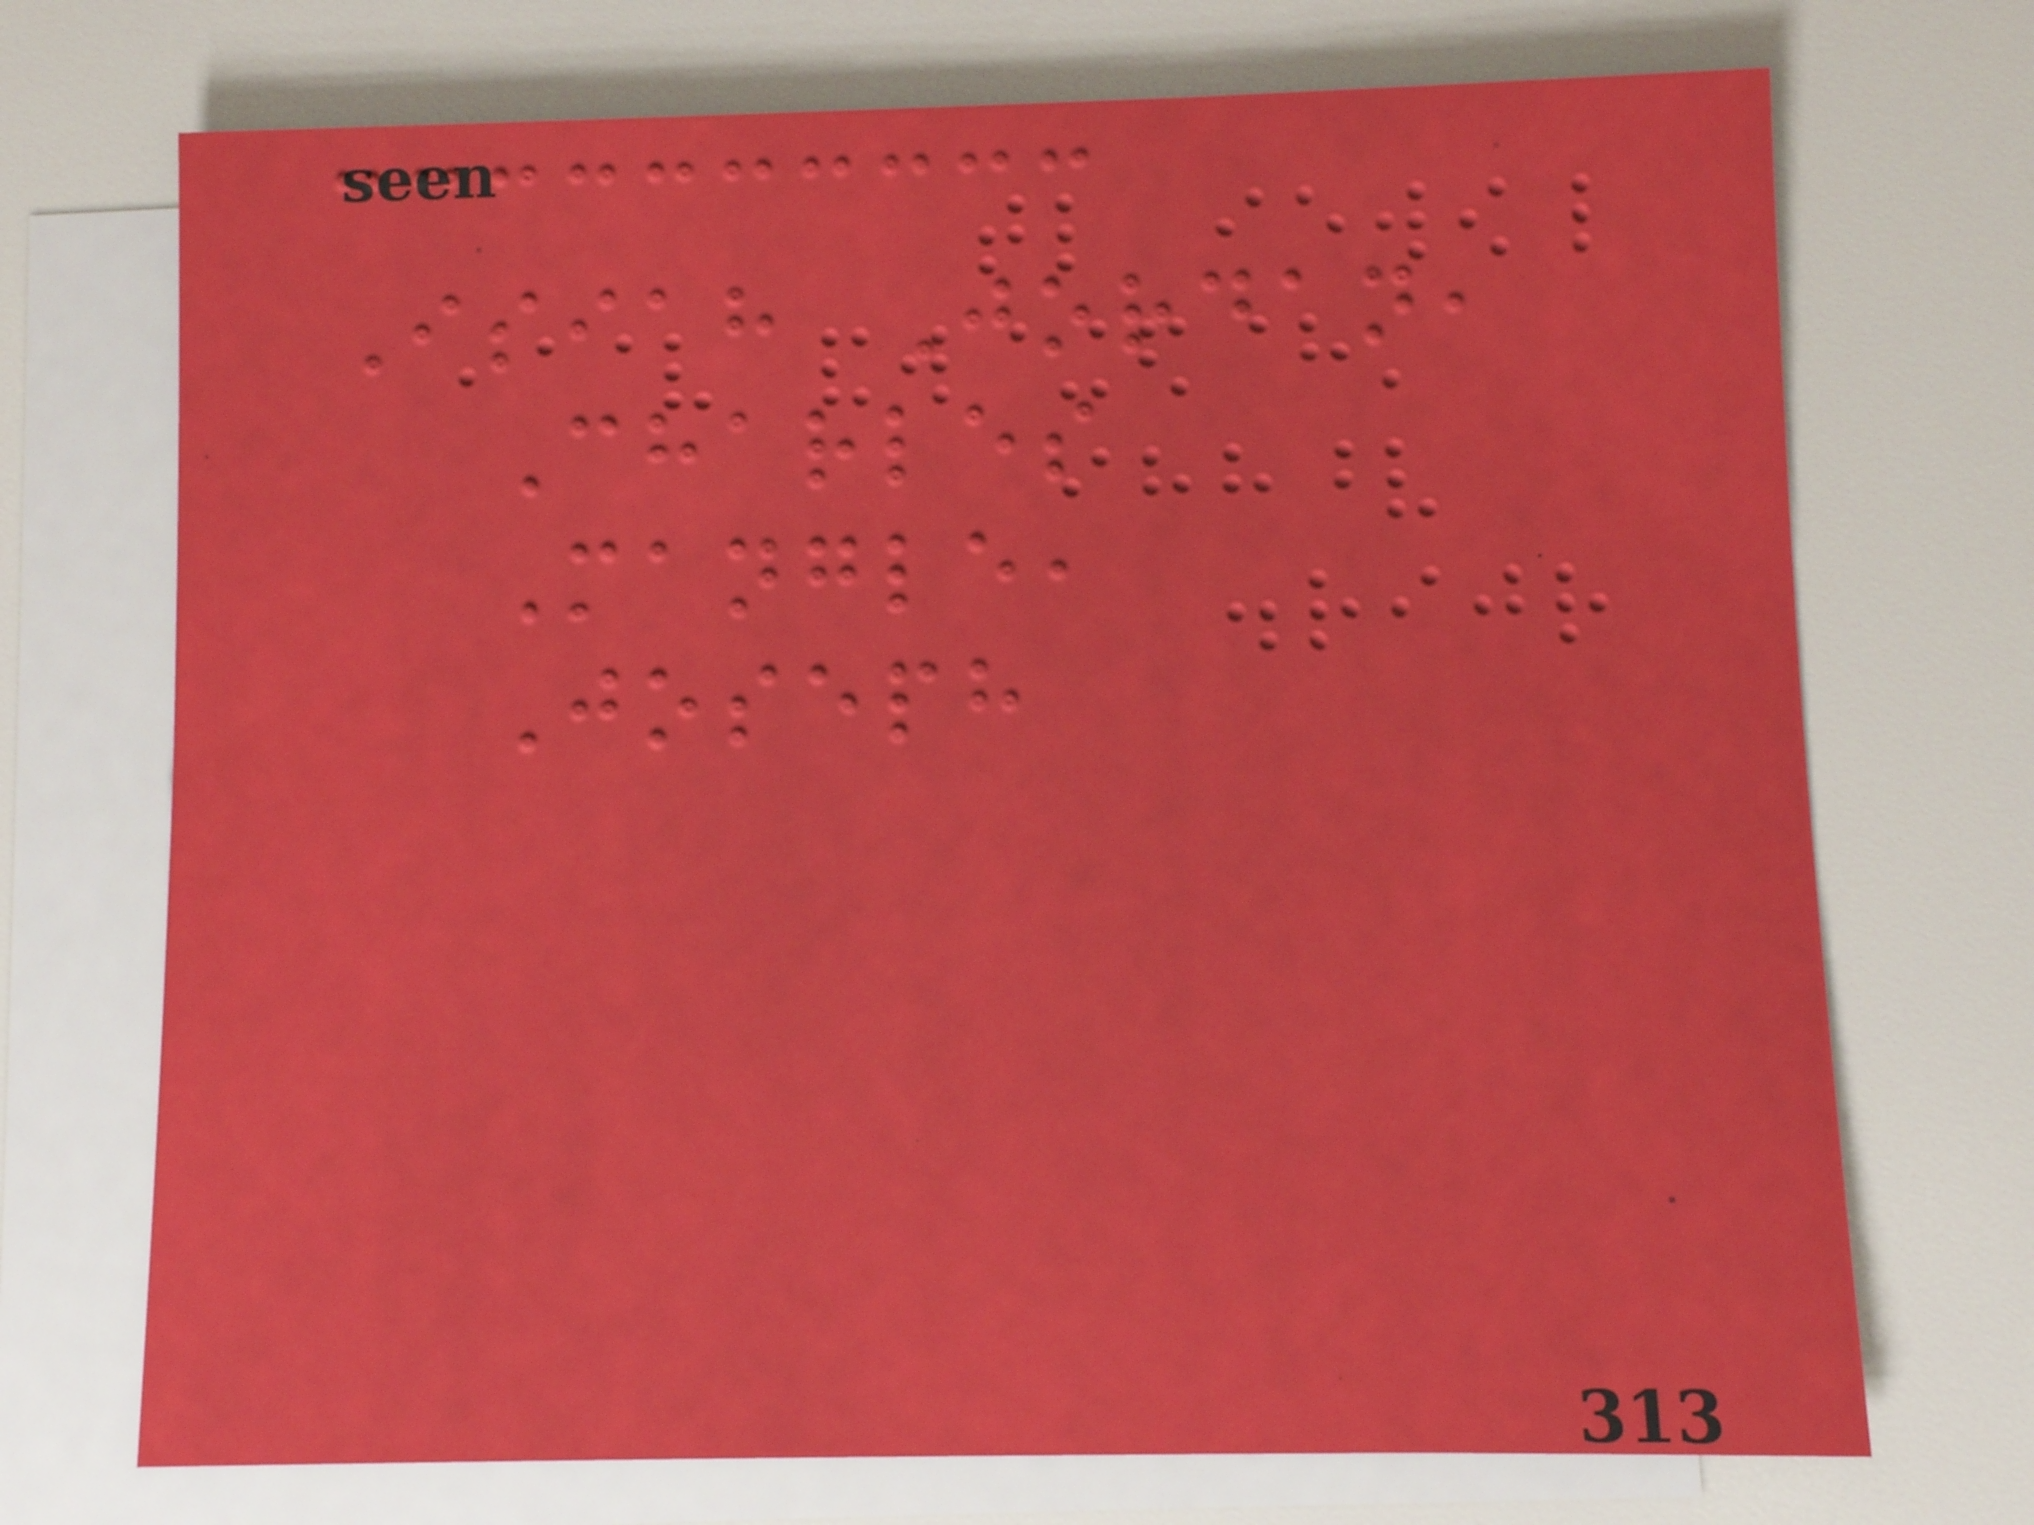Isiah Jordan,
Charles
Mangle,
Joseph
